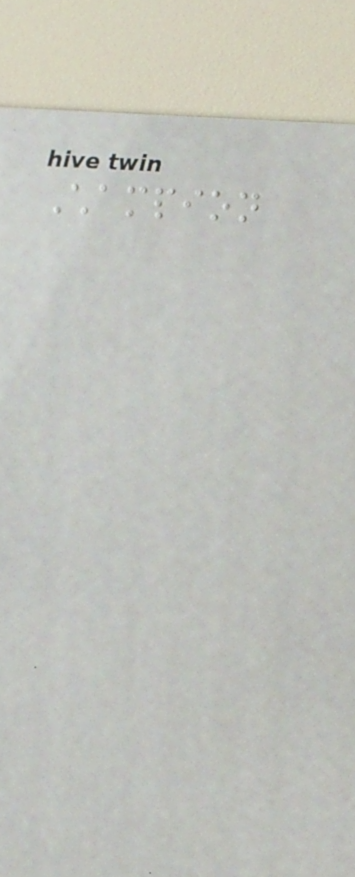Champion
